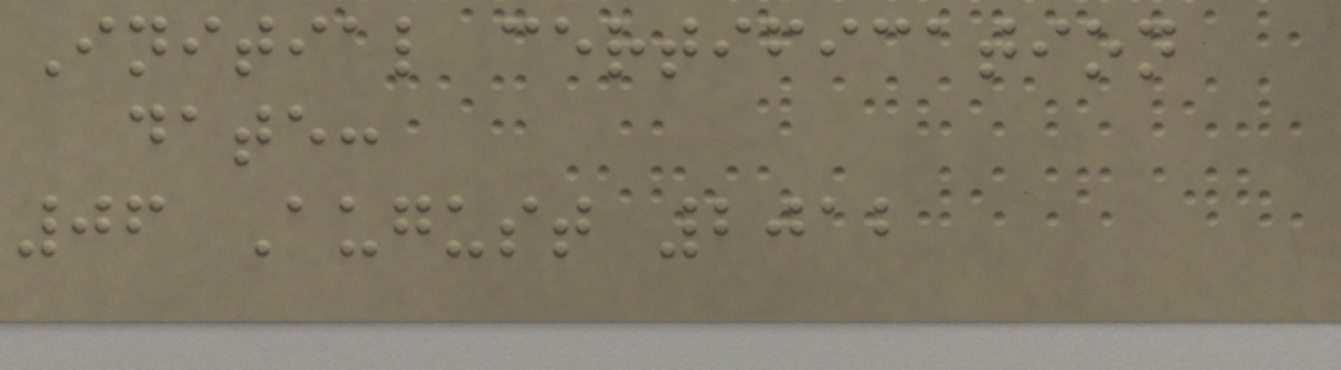Initial certification
date:
06 August 2012
